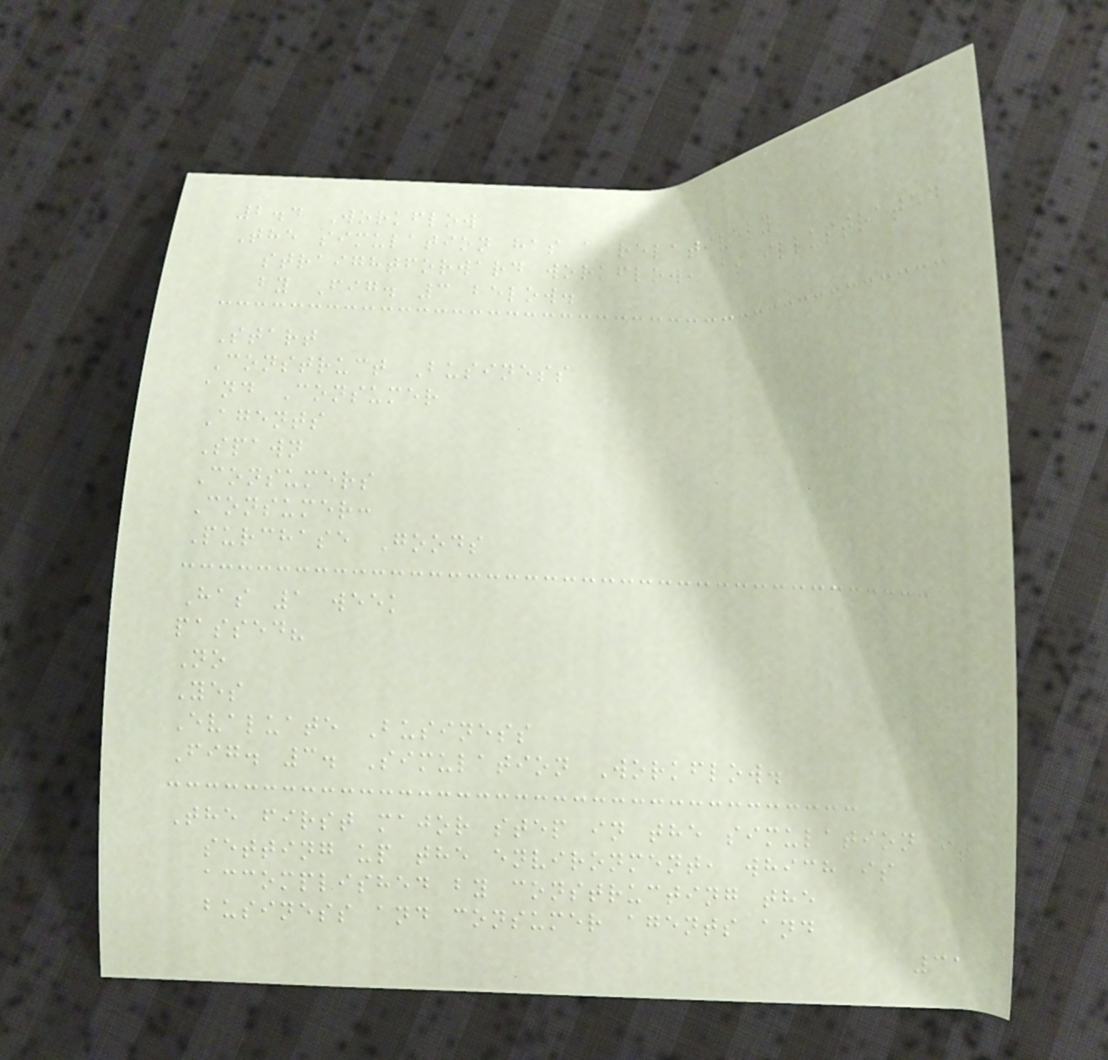2.4 Workflow
The simulation has a relatively
straightforward workflow, as illustrated
by Fig. 3 below.
Start
Construct Business
and Consumer
Agents
Spawn
Consumers
Consumer:
Purchase Goods
Has 1 week
passed?
No
Yes
Evaluate Business
Fig. 3. Simulation Workflow.
The first major step in the simulation is
setting up the environment, which is
accomplished by constructing the
business and consumer agents and
31
